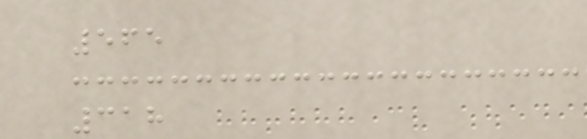565
318
